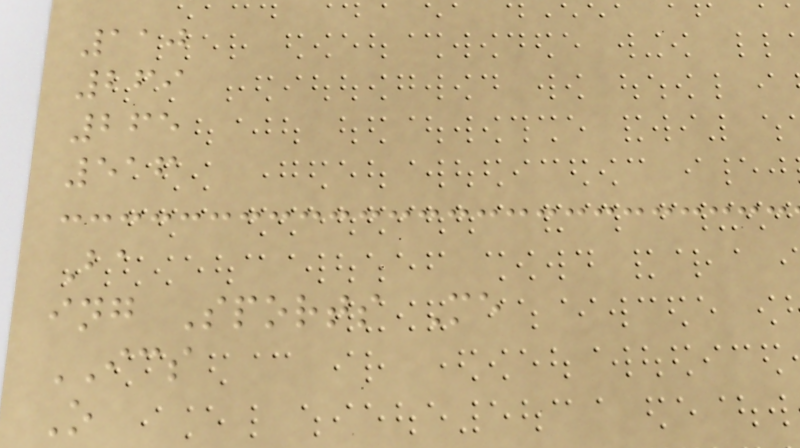110
269
265
516
Ba
ing Sports Me
ICS
O
